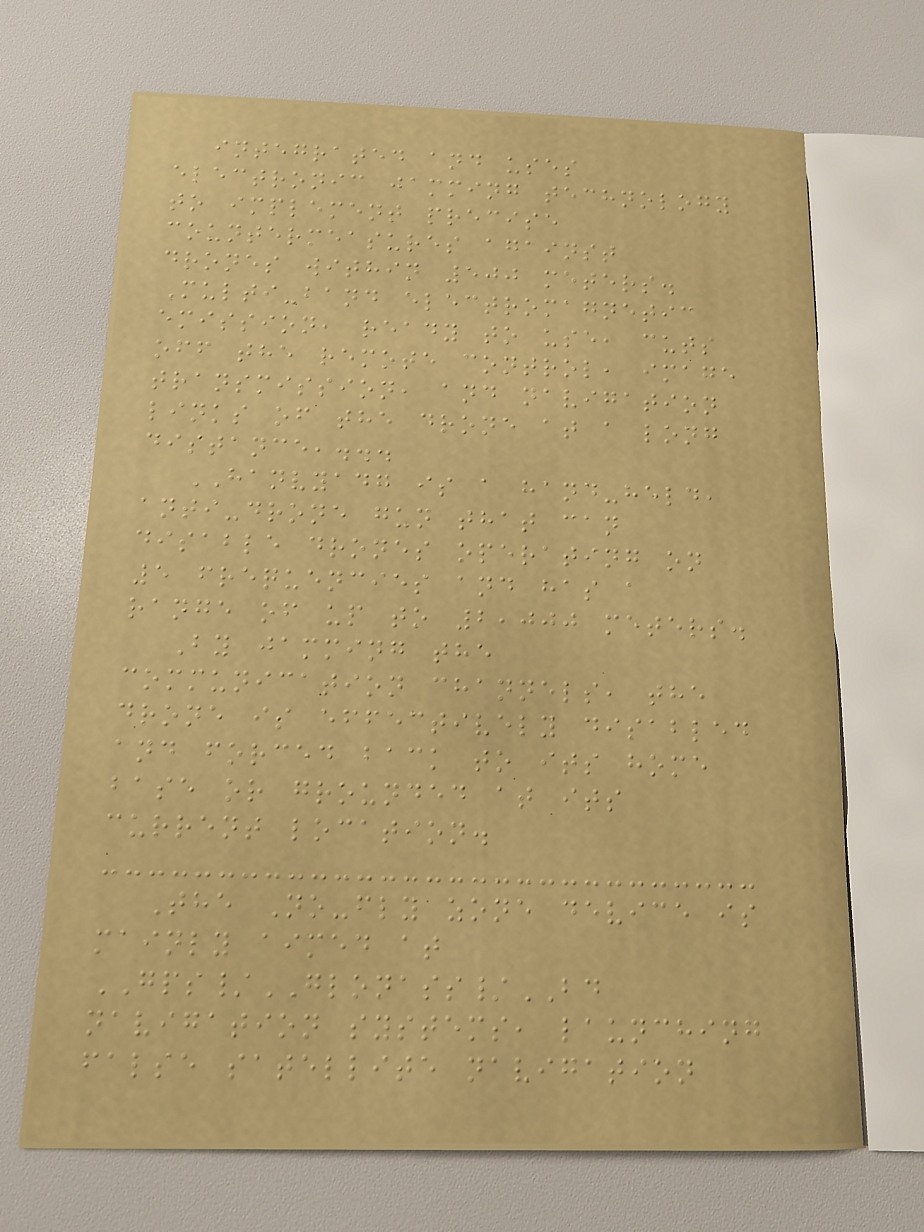integrated and uses
electronic jamming technology
to implement precise
countermeasures against
drones within 500 meters.
Multi-band electromagnetic
emission, ready to use, cuts
off the remote control, image
transmission, and navigation
links of the drone at a long
distance,...
HANVYADG is a hand-held,
anti-drone gun that can
disable drones operating on
5 frequencies and has a
range of up to 2,000 meters.
By jamming the
communication channels, the
drone is effectively disabled
and forced back to its home
base or grounded at its
current location.
The No-fly zone device is
mainly aimed at
GPS/GLONASS/BD
navigation systems, launching
false satellite navigation
